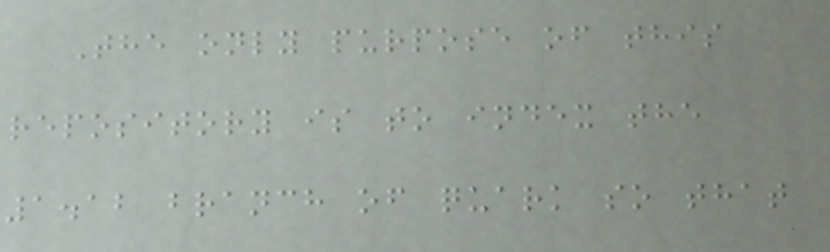The only purpose of this
repository is to index the
1.12 branch of quark so that
